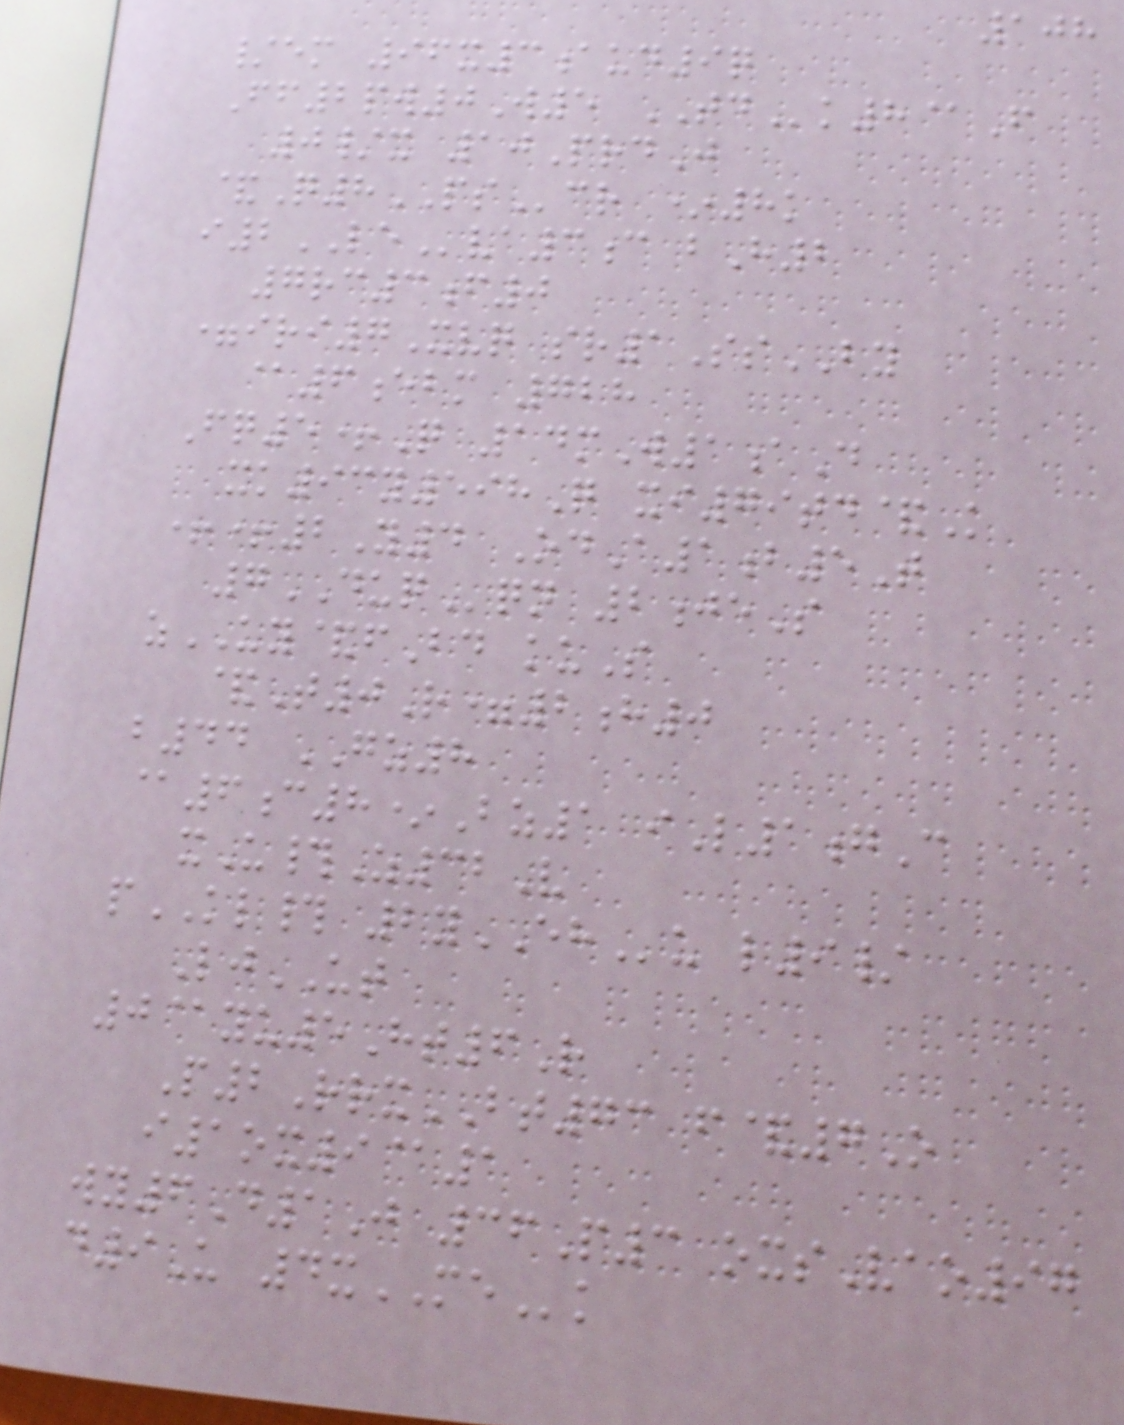108
/em 96x3aud9q
Ff2pw0W5 TDk8@F
0/x 10PrdJ
&Q8PScr *8k
i2LEva3c bH2
7rc3f0
=iri7Xvq sr1SsBY
@6ebm 728
Fq5+Q 14mW1aD
xk93y598Q xi79td&K
++2Y4 OdA1b5T
7DUQqn 2jeS
zUY&fBd kuS
&T0R=2h0
b44 GZ8
@6c8*Bz1 iL1gC
xU#Z32V
pKL# 2yEHu l9/
LjUT
0@yu5Ht6R
P2RrxBT73 f&7O
i1ox9@1
wy6D1J 36P3 oxsVao97
d9U 4xMEk
